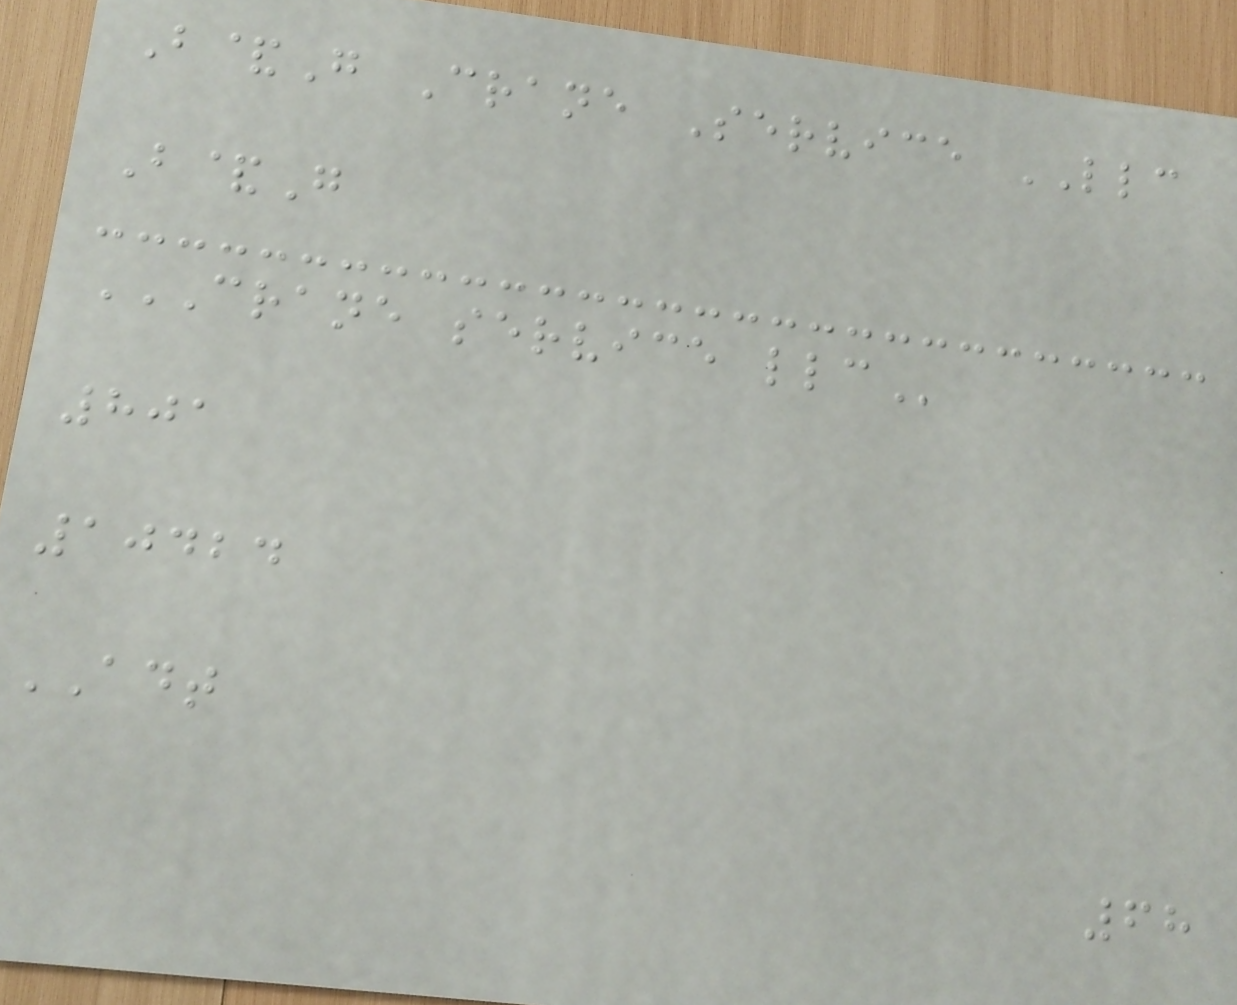B&G Crane Service LLC
B&G
CRANE SERVICE LLC
801
10424
ADT
68
